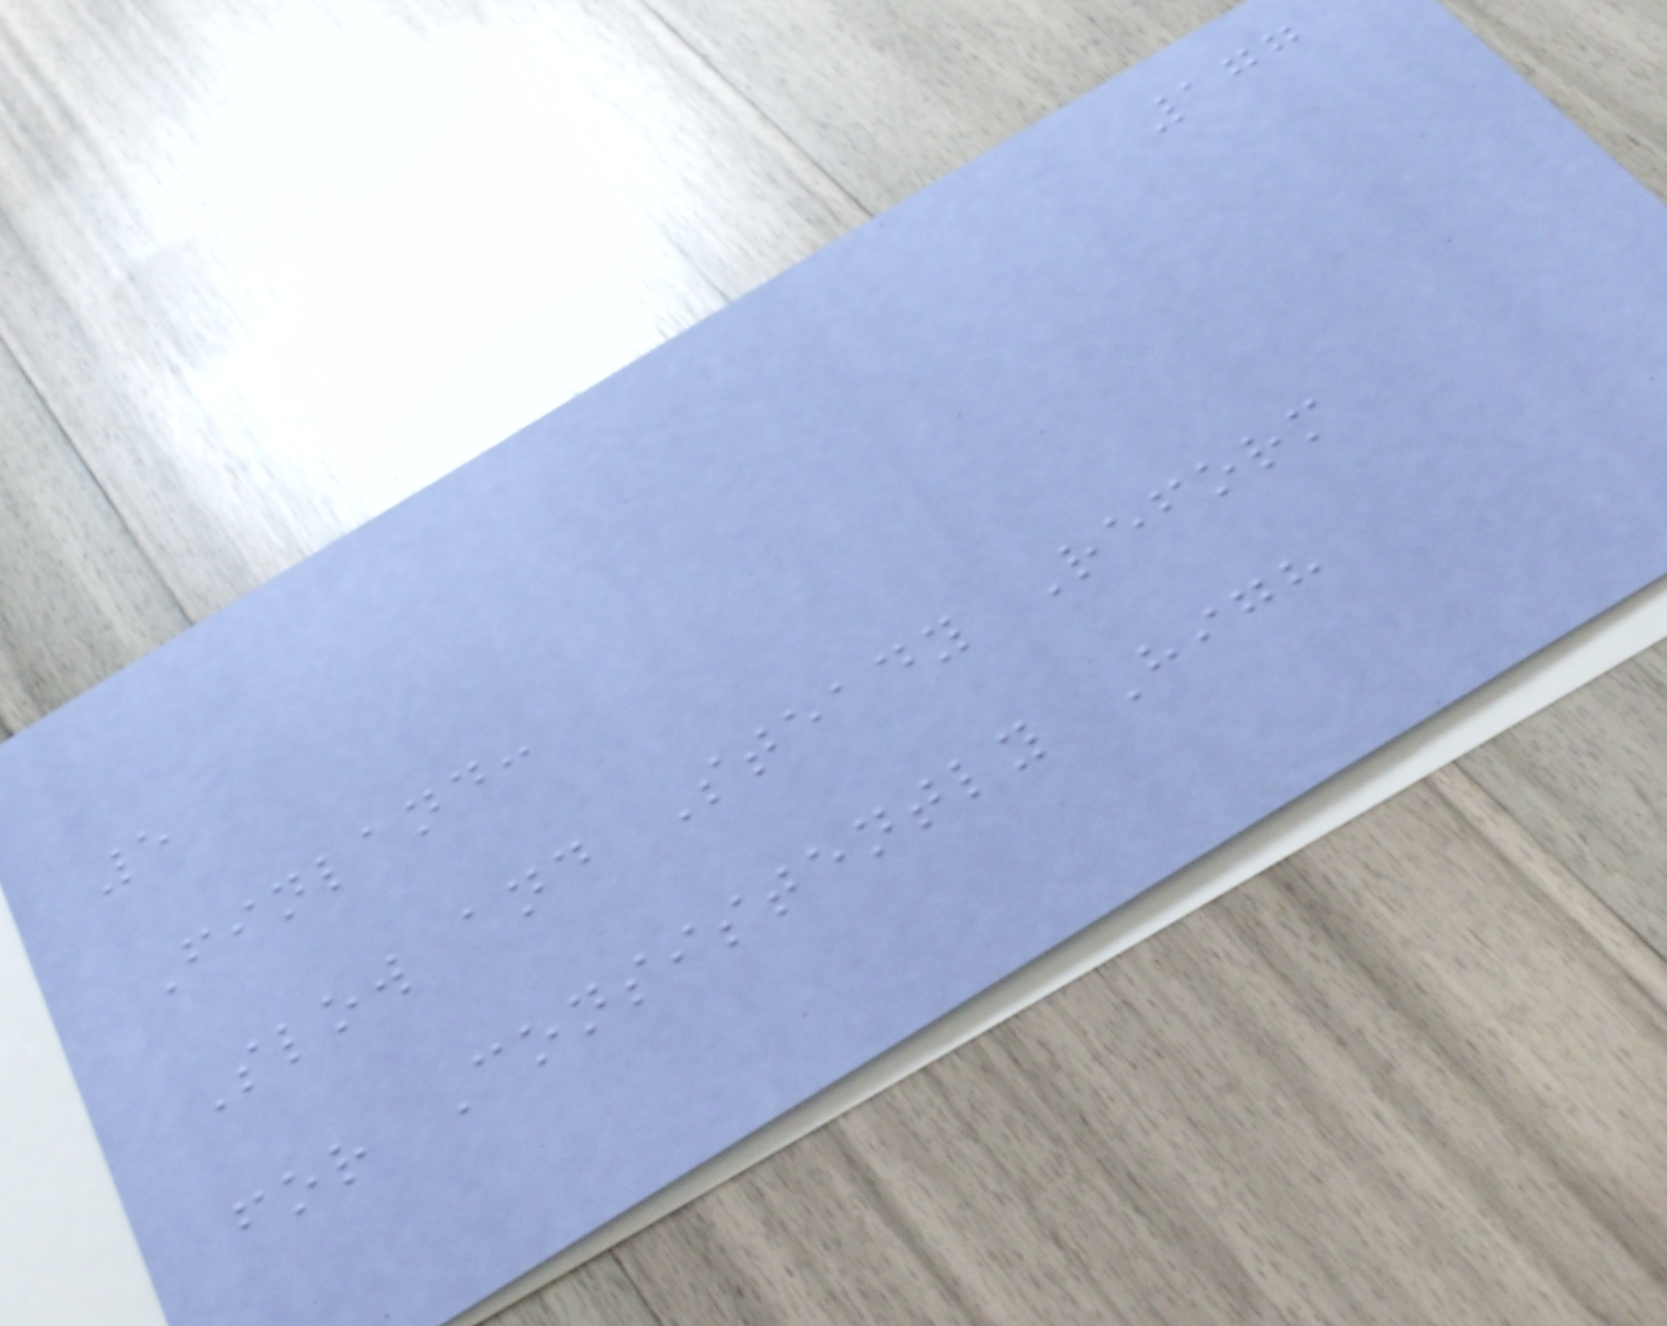177
5
Finland:
Slow and Steady Reform
for Consistently High
